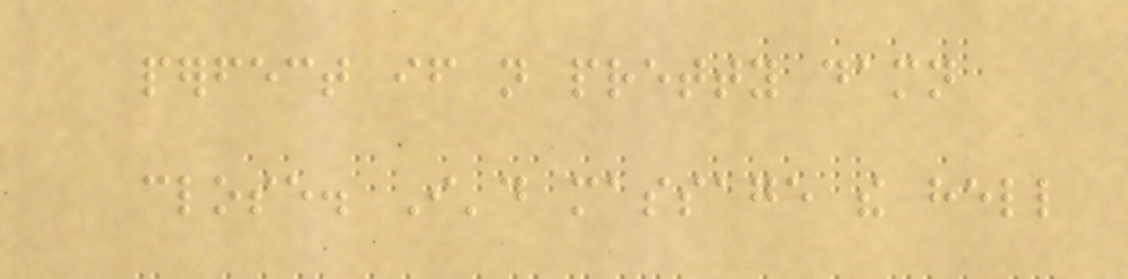perfect if not pretty damn
close. I'd massage the hell
